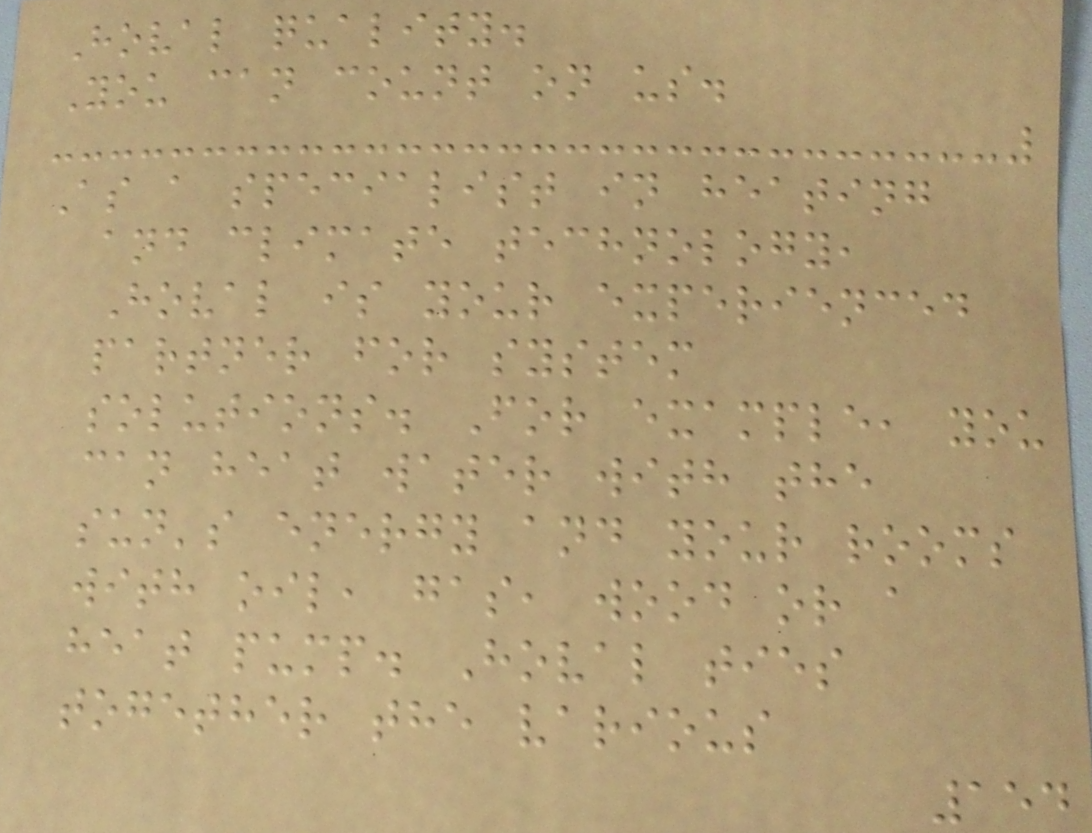Hoval quality.
You can count on us.
As a specialist in heating
and climate technology,
Hoval is your experienced
partner for system
solutions. For example, you
can heat water with the
sun's energy and your rooms
with oil, gas, wood or a
heat pump. Hoval ties
together the various
154
